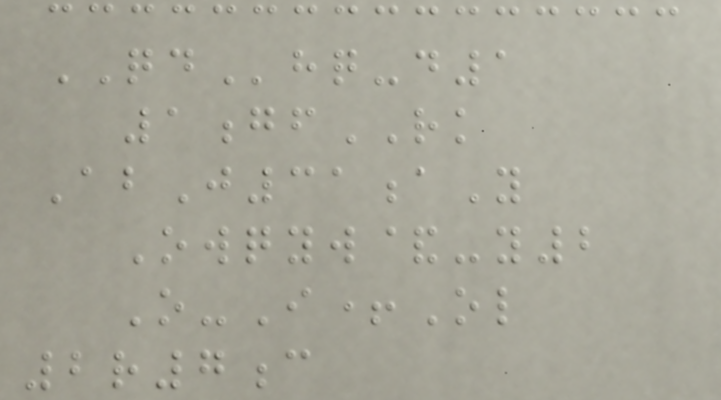QDhq-d1
1gfRK
AbJ31aY
Owqyw&-y2
O-I+Ol
2r7c
